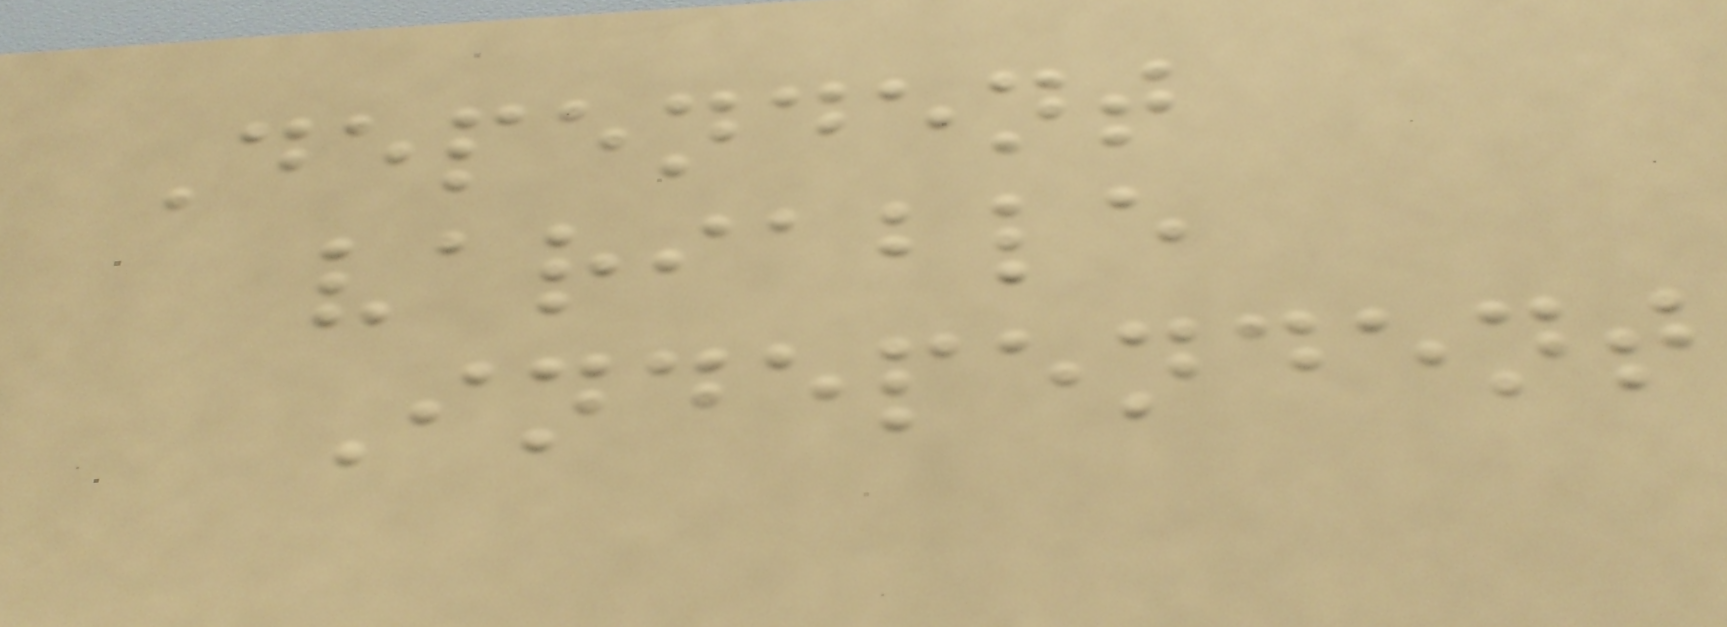Dependent
variable
Independent
